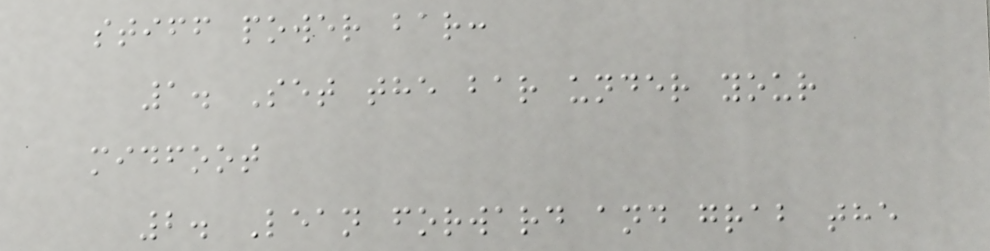stiff power bar:
1. Set the bar under your
midfoot
2. Lean forward and grab the
